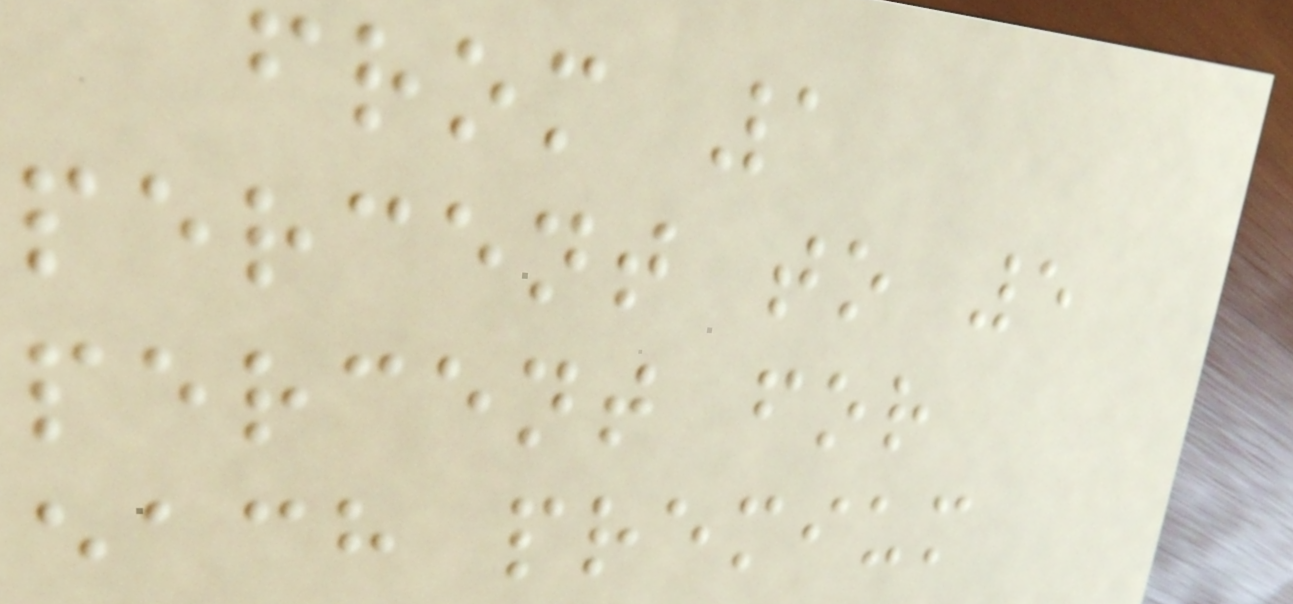from 1
percent to 5
percent for
each premium
